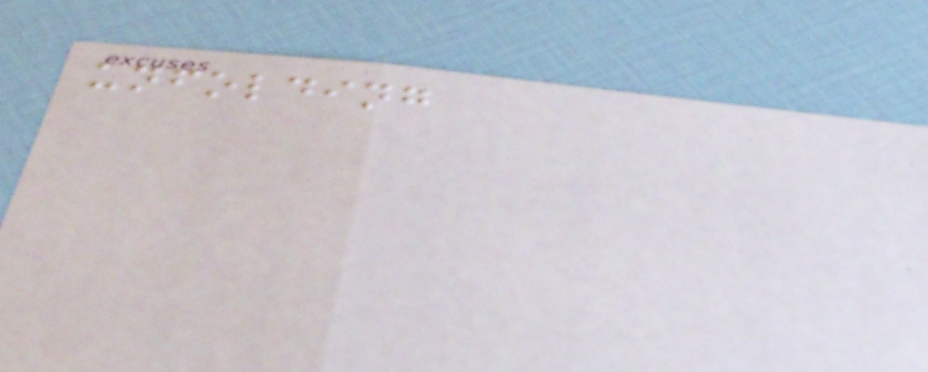unfolding
